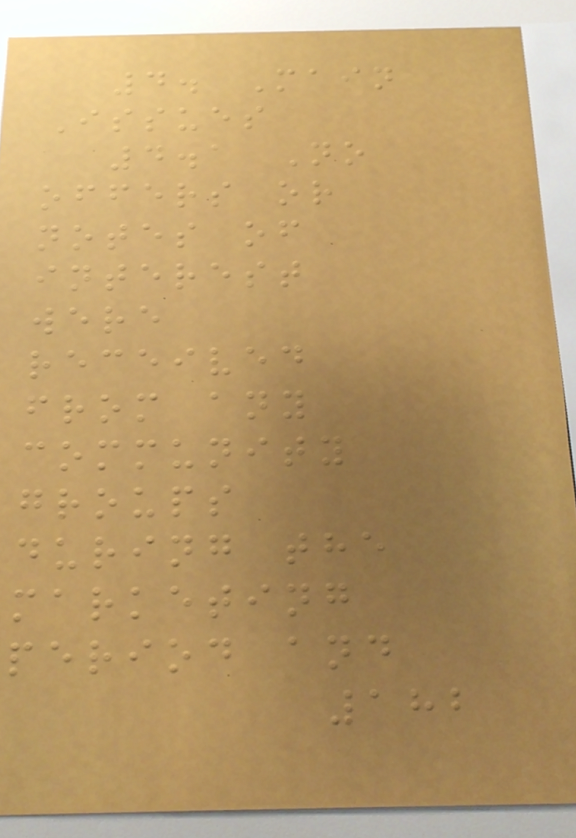4. Main
Issues
4.1 No
offers or
notes of
interest
were
received
from any
community
groups
during the
marketing
period and
182
